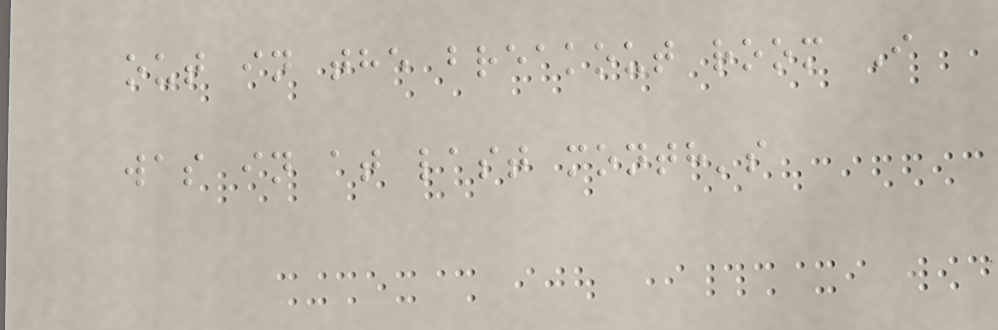out in the breakout room I
was in at last month's
